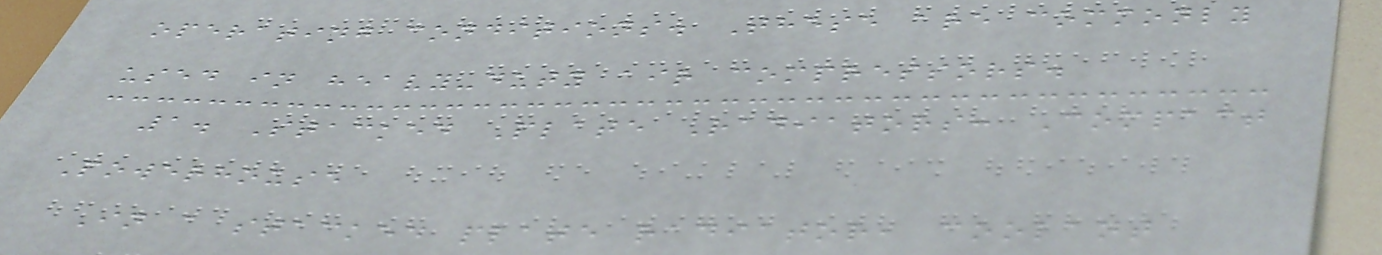operating conditions. These are commonly
used in heavy-duty air compressors.
1. Stacked Plate Radiators: Compact
Powerhouse
In a stacked plate radiator, coolant
